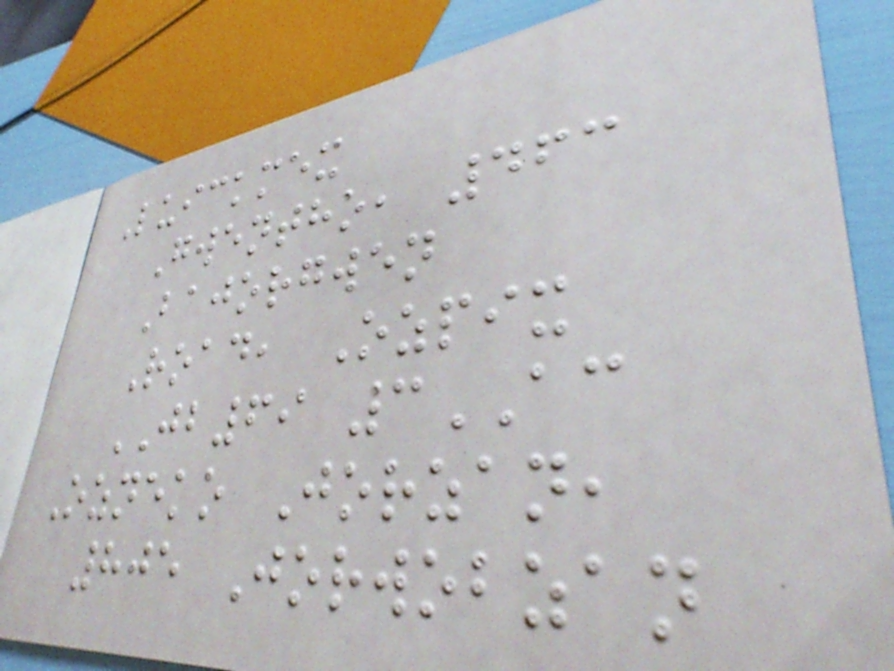Luickmex
Gwentho, 463
Bajorgwen
Road, Ozpix
JB69 3AC
Ozneko Jorzan,
805 Jorwobzan
